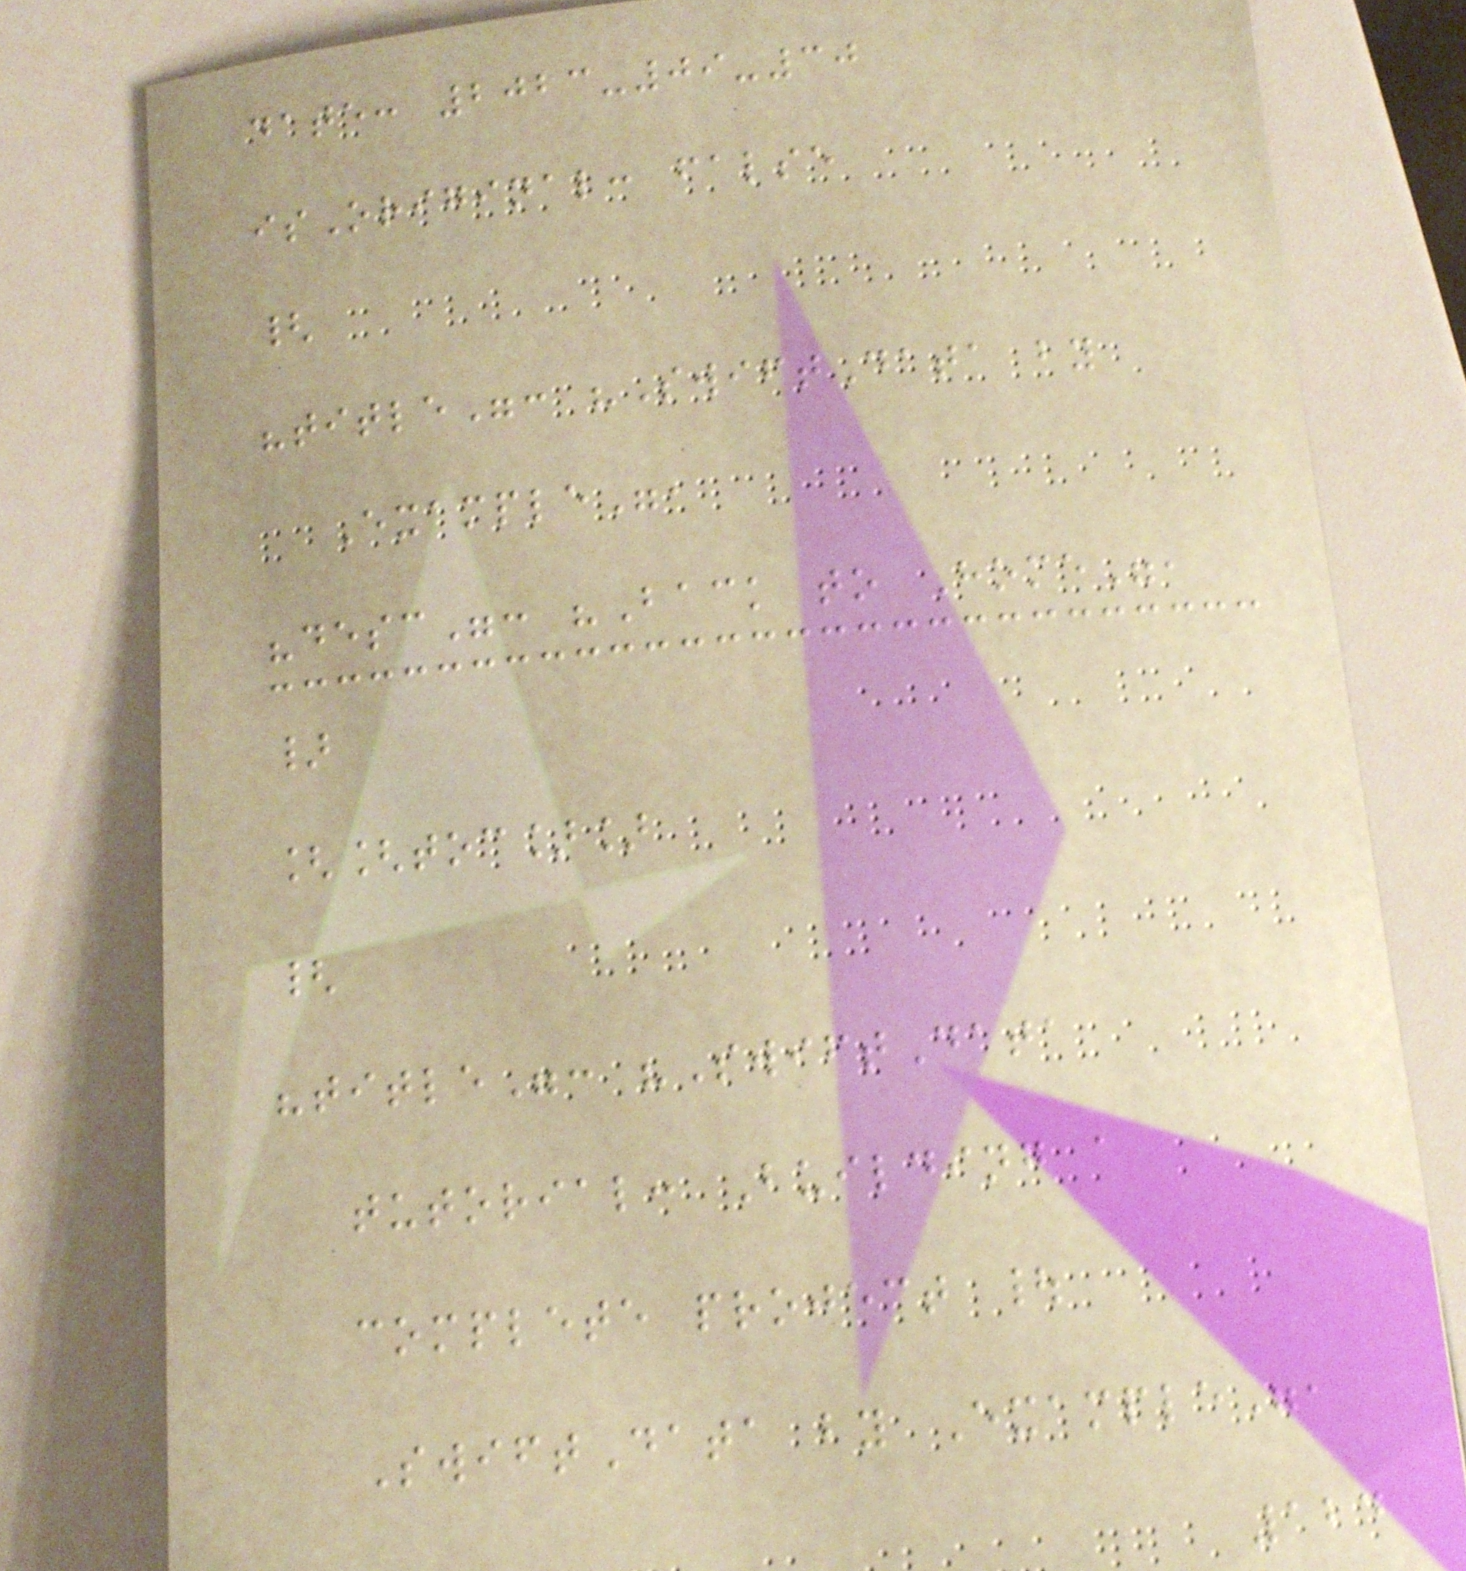date: 2023-09-30
isOriginal: false
{
"title": "SwiftData by
Example",
"desc": "Back to Home",
}
[[toc]]
{
"title": "SwiftData
tutorial: Building a
complete project |
SwiftData by Example",
124
